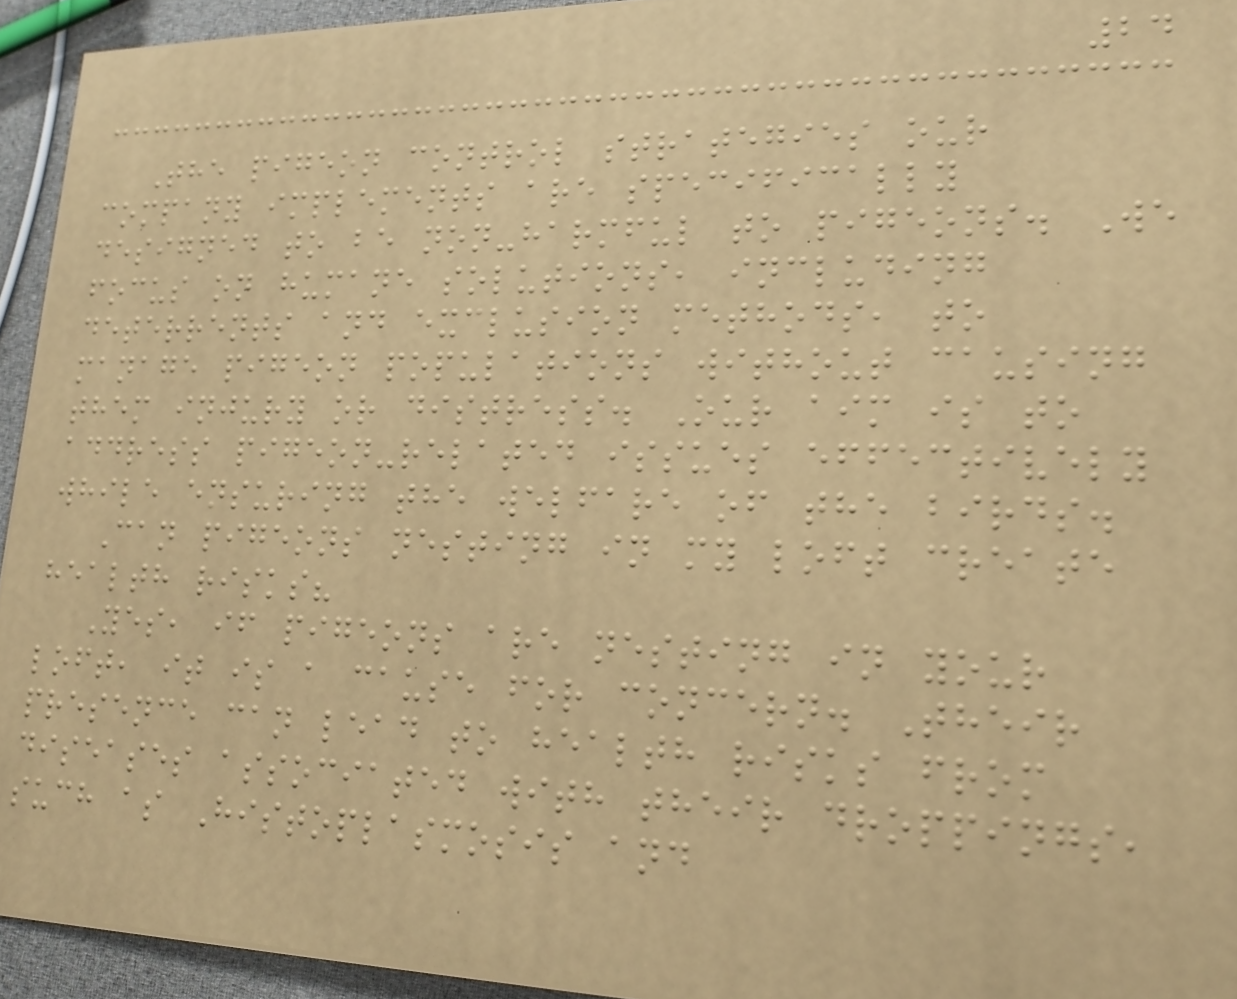24
The pigeon control strategies our
company implements are specifically
designed to be non-harmful to pigeons. We
focus on humane solutions, including
deterrents and exclusion methods, to
manage pigeon populations without causing
them injury or distress. Our aim is to
address pigeon-related issues effectively
while ensuring the welfare of the birds.
Can pigeons nesting in my loft create
health risks?
Yes, if pigeons are nesting in your
loft, it is a cause for concern. Their
presence can lead to health risks from
diseases associated with their droppings,
such as Histoplasmosis and
